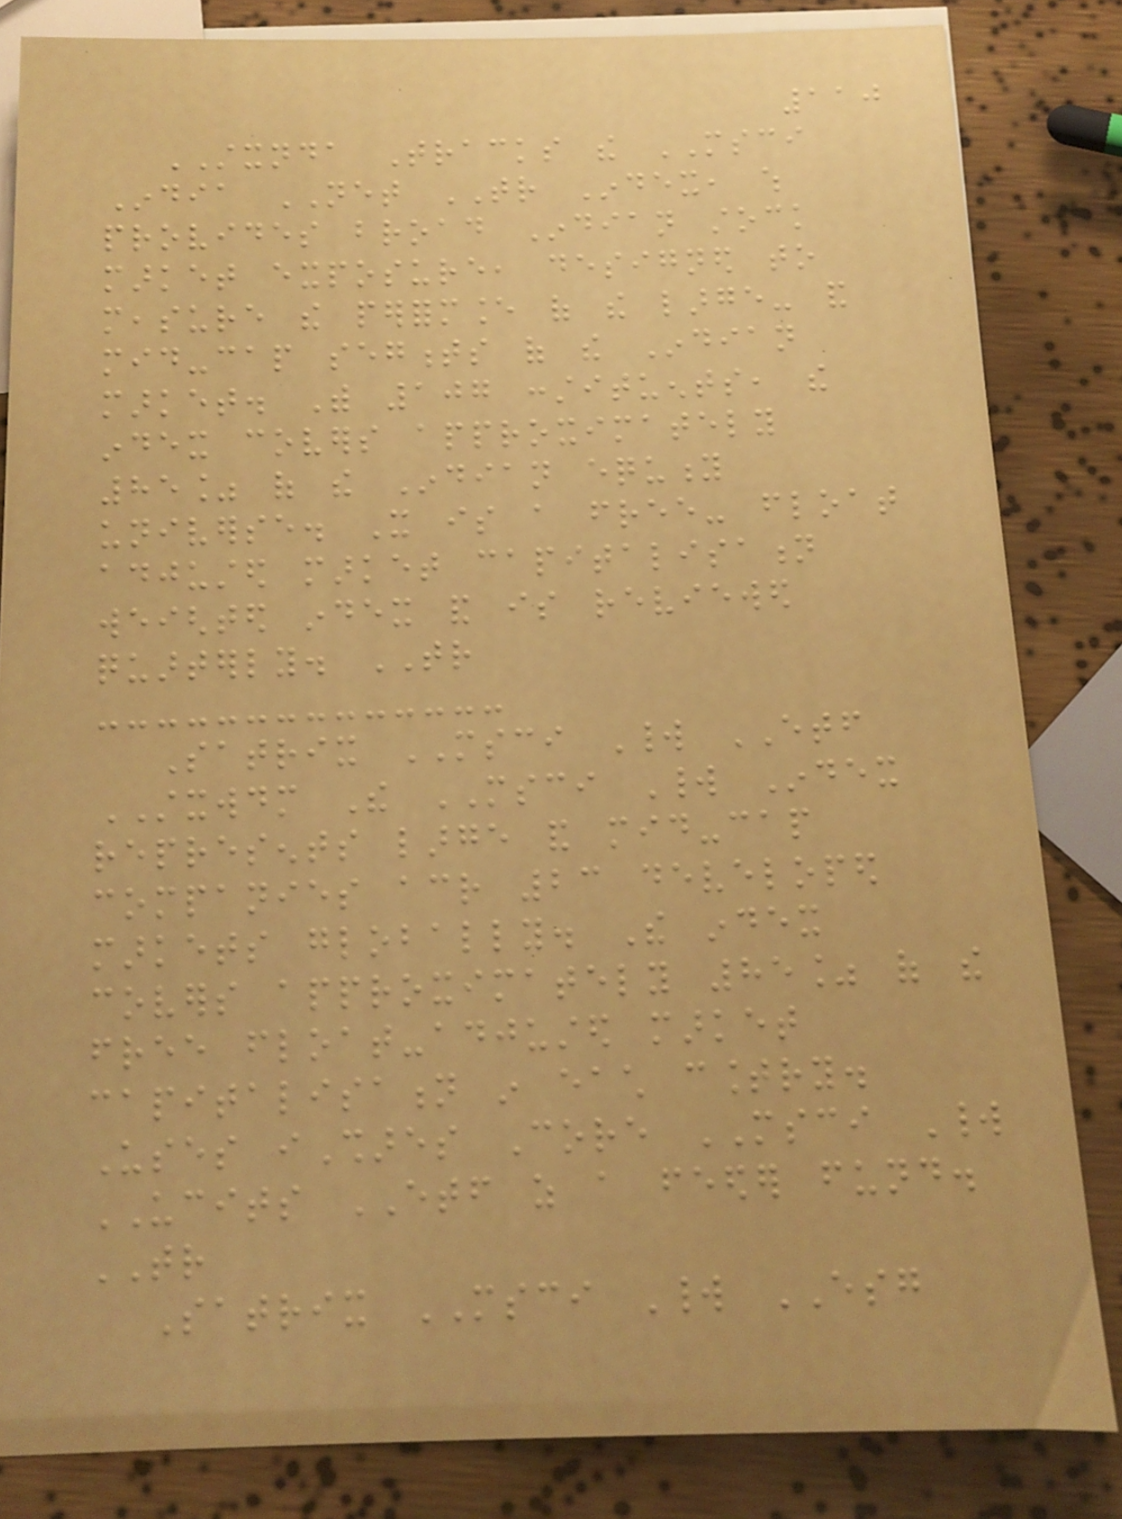110
STXNDA Tracks the MSCI
India NET TR Index, which
provides broad Indian stock
market exposure, designed to
measure the performance of the large- and
mid-cap segments of the Indian
market. With 107 constituents, the
index covers approximately
85% of the Indian equity
universe. It is a free- float
adjusted market capitalisation
weighted index and is reviewed
quarterly. TR
Satrix MSCI World ETF
STXWDM The MSCI World Index
represents large and mid-cap
companies across 23 developed
markets globally. The index
covers approximately 85% of the
free float-adjusted market
capitalisation in each country.
Uses iShares Core MSCI World
UCITS ETF as a feeder fund.
TR
Satrix MSCI World ESG
